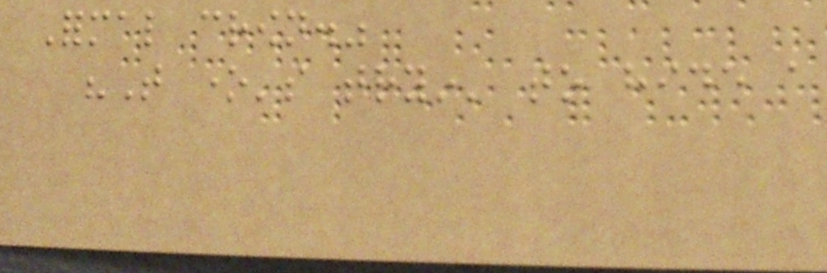Formal crown."
"That one's tryin' to hide a
